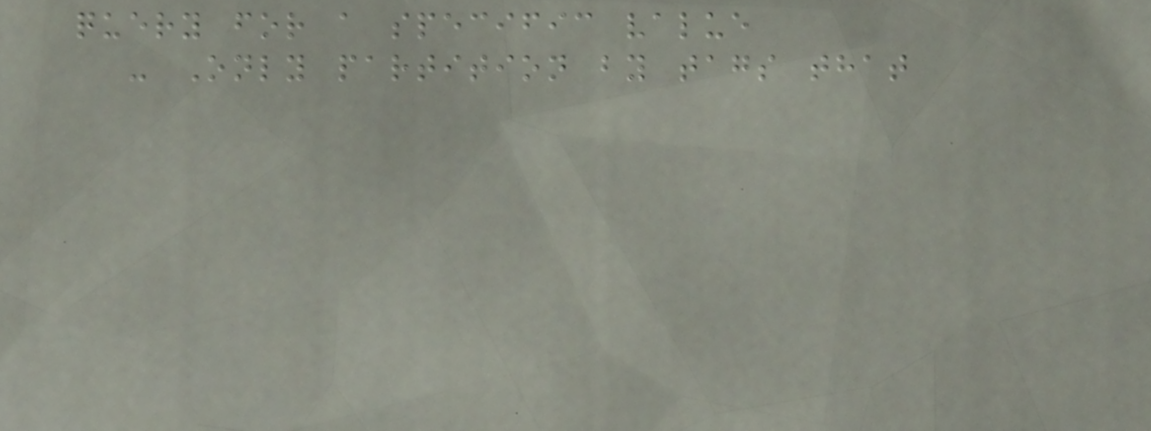query for a specific value
- Only partition by tags that
